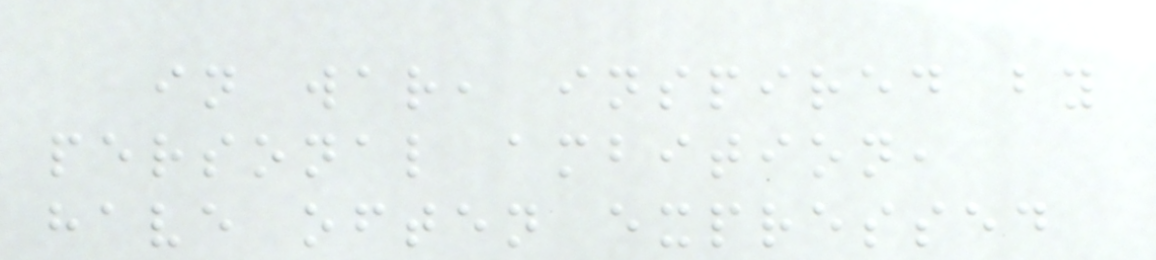in war, inspired by
personal ambition,
have often expressed
